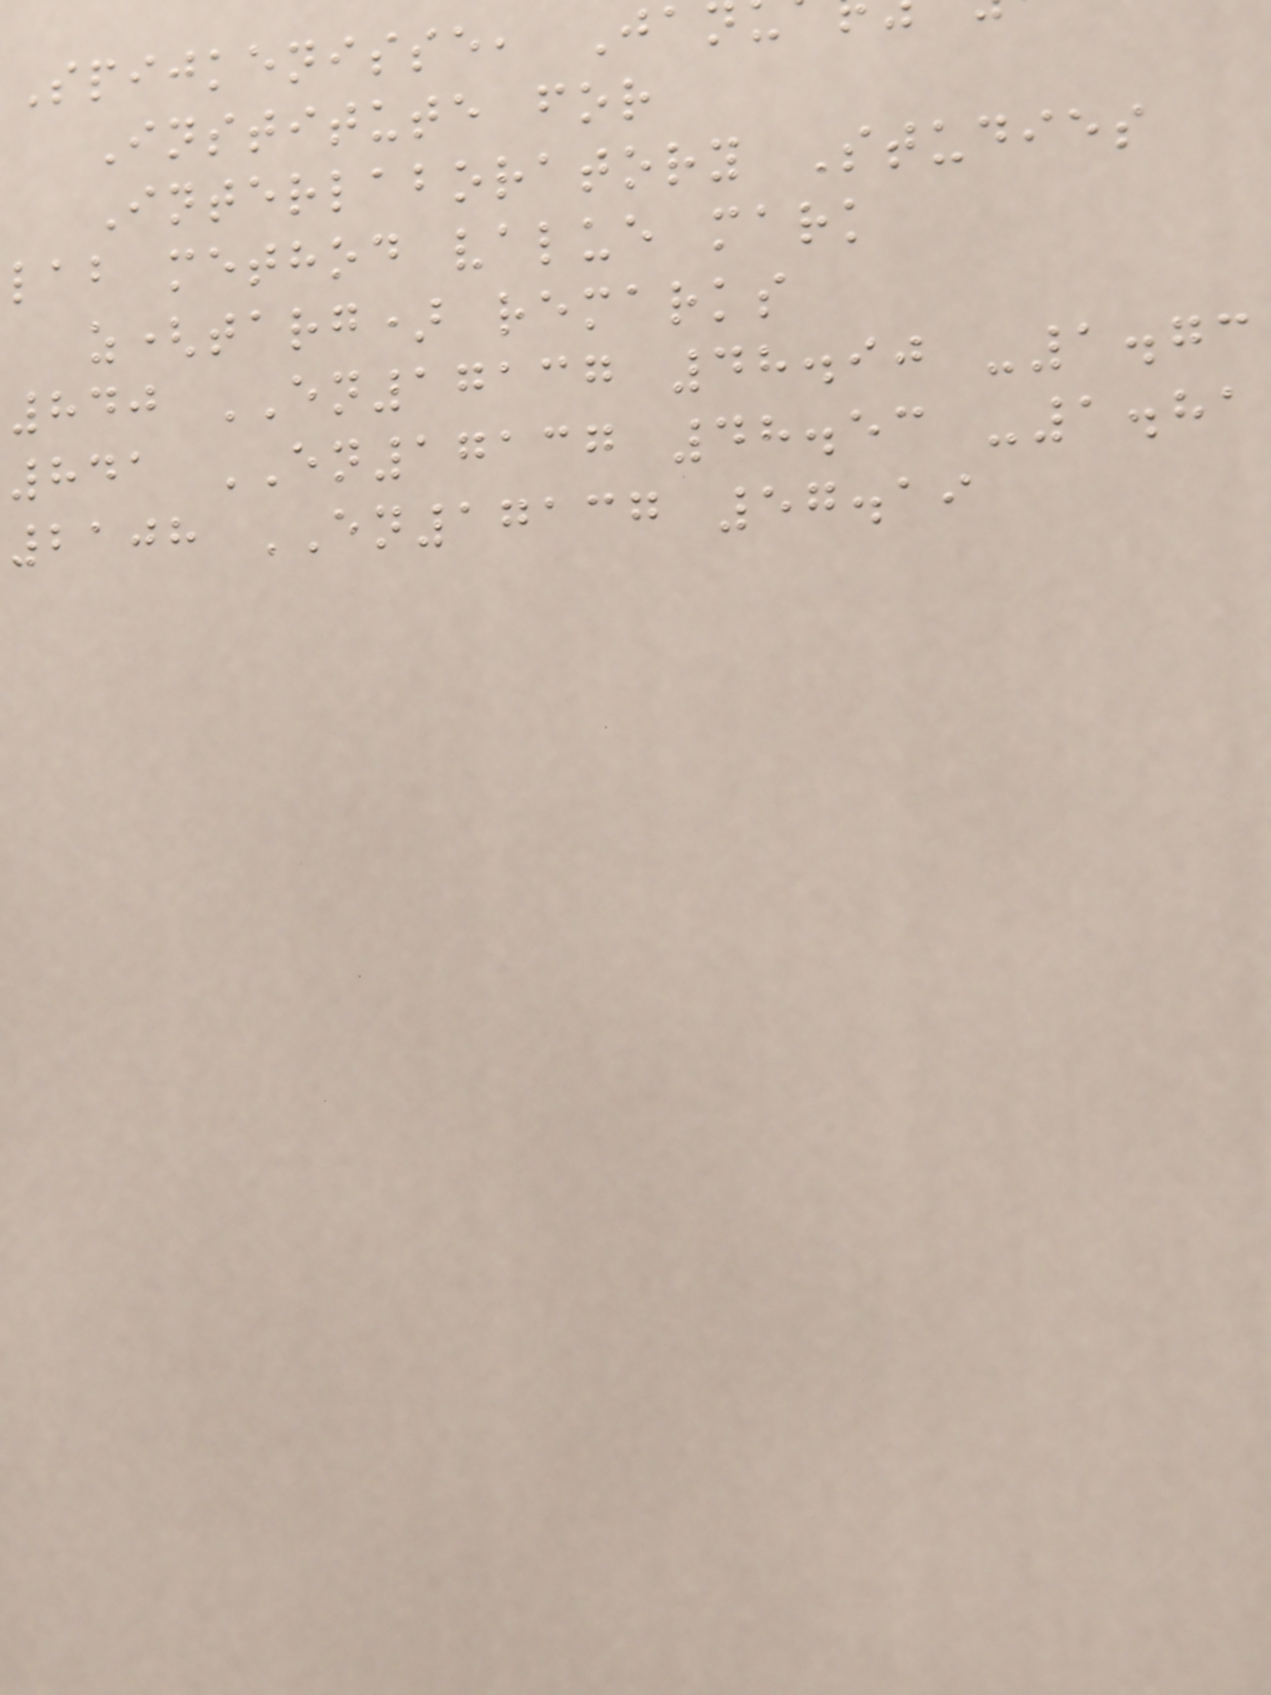Spijkenisse, Ja
Institute for
Interlaboratory Studies
lab method value mark
z(targ) remarks
840 EN17137 48.90 -1.73
841 EN17137 48.53 -1.81
2108 EN17137 57.19
